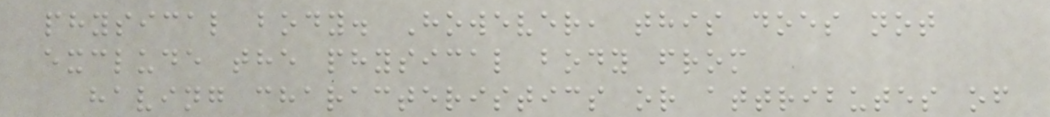physical body. However, this does not
exclude the physical body from
having characteristics or attributes of
